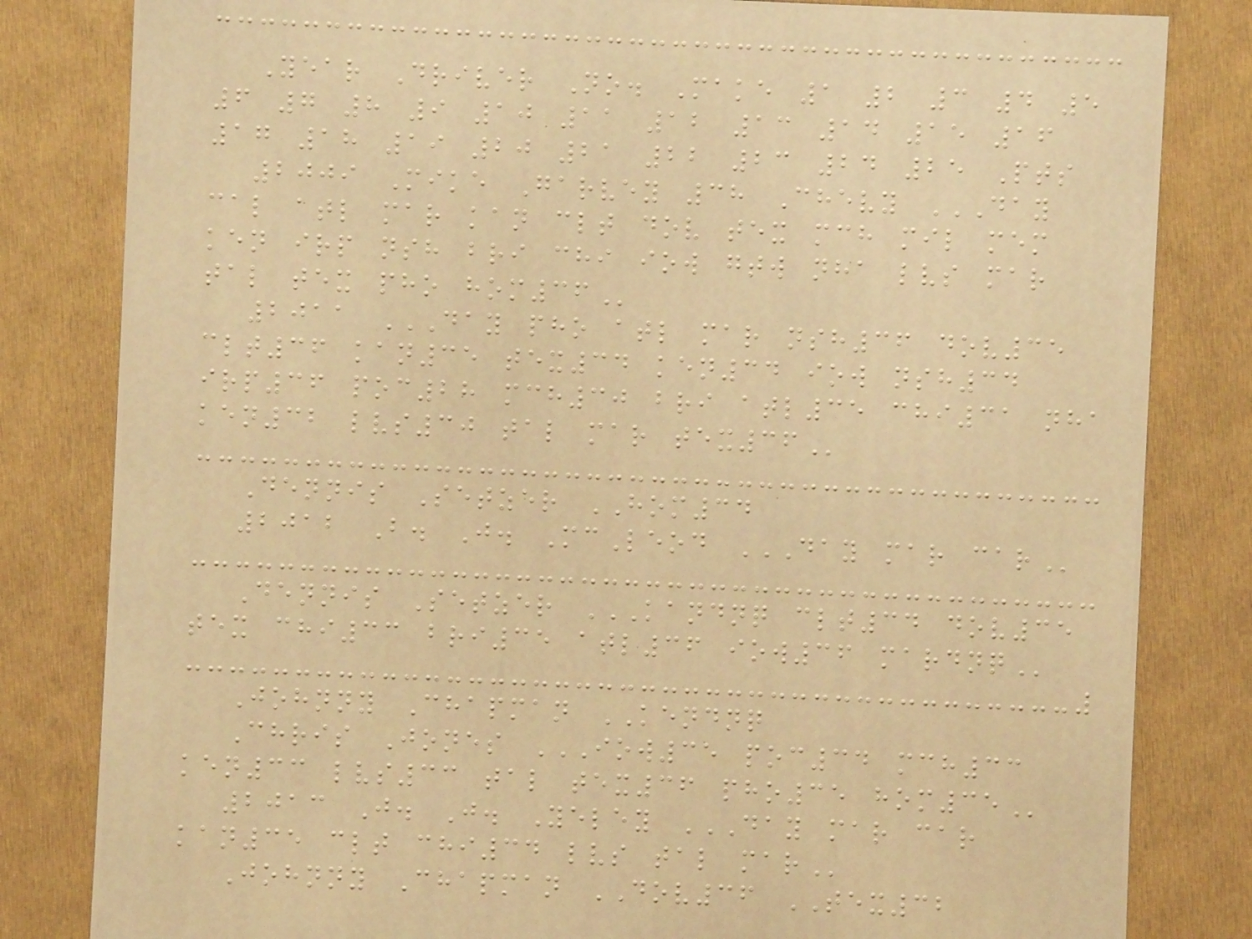Year Driver No. Make 1 2 3 4 5
6 7 8 9 10 11 12 13 14 15 16
17 18 19 20 21 22 23 24 25 Pts
2009 Mike Garvey 38 Chevy DAY
CAL ATL MAR KAN CLT DOV TEX MCH MIL MEM
KEN IRP NSH BRI CHI IOW GTW NHA LVS MAR
TAL TEX PHO HOM36
2011 DAY PHO ATL MAR NSH36 DOV35
CLT36 KAN35 TEX34 KEN34 IOW NSH34
IRP36 POC28 MCH30 BRI ATL35 CHI31 NHA
KEN32 LVS30 TAL MAR TEX36
Dennis Setzer HOM34
2012 B. J. McLeod DAY MAR CAR
Dennis Setzer KANDNQ CLT34 DOV35
TEX CHI33 BRI35 ATL36 IOW36 MARDNQ
Johnny Chapman KENDNQ
Chris Jones IOW35 POC34 MCH33
KEN33 LVS33 TAL TEX36 PHO35 HOM35
2013 J. J. Yeley DAY MAR CAR
KAN35 CLT CHI34 LVS TAL MAR
Johnny Chapman DOV36 TEX32
